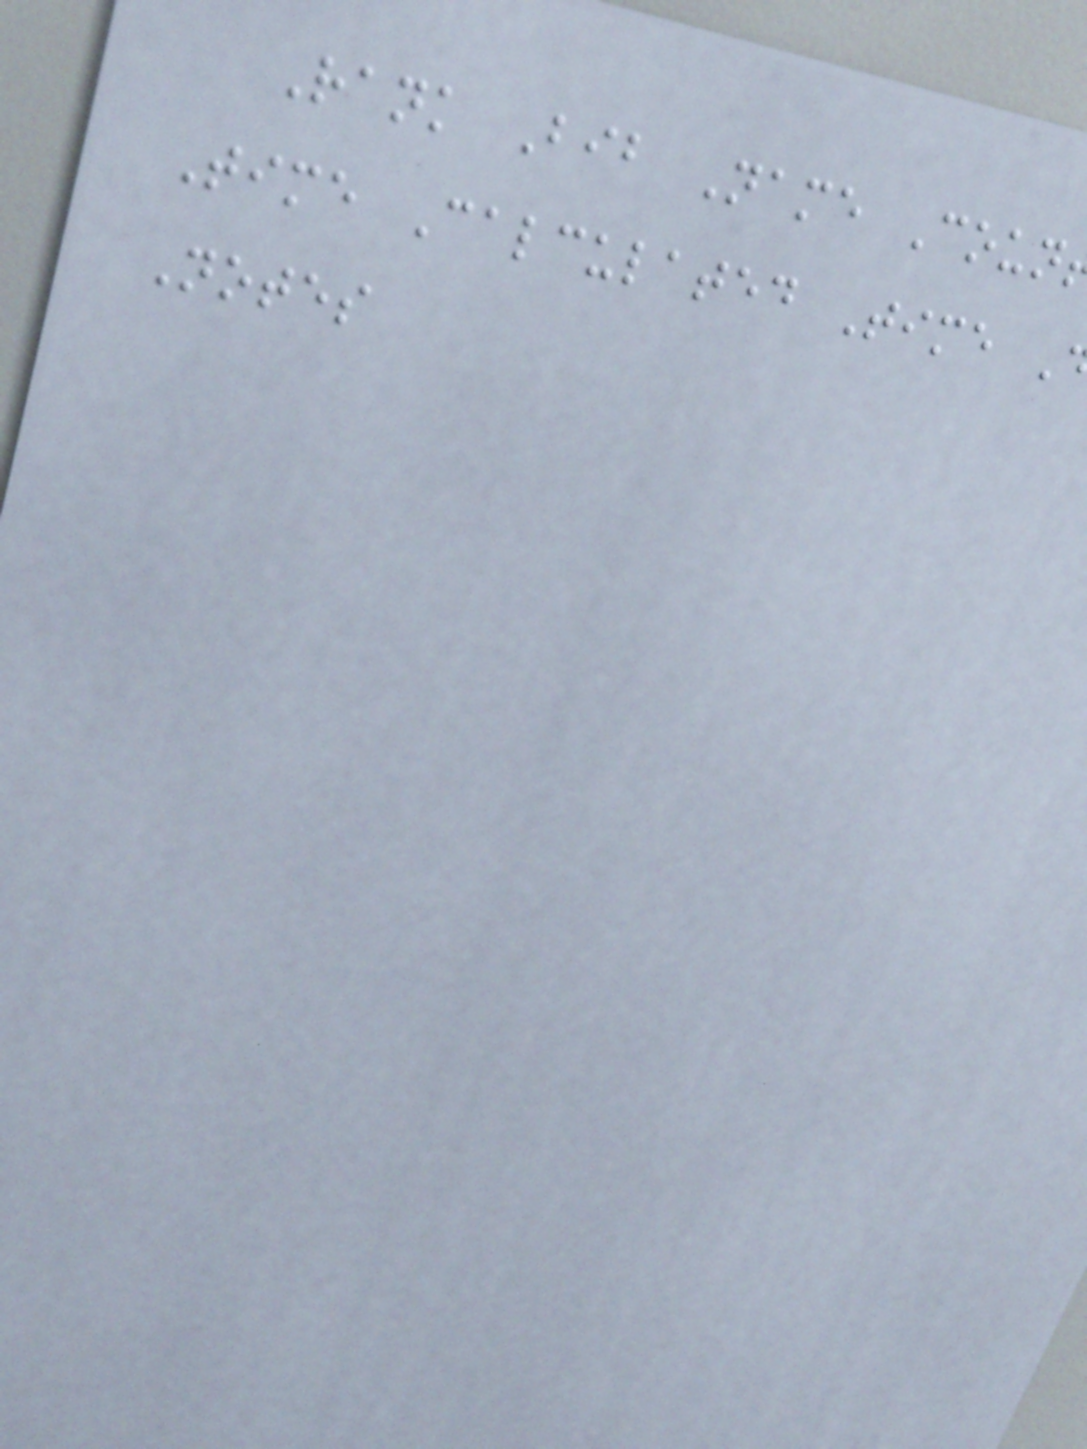Rank Bib Name Coun
Time Calculated Time
Notes
